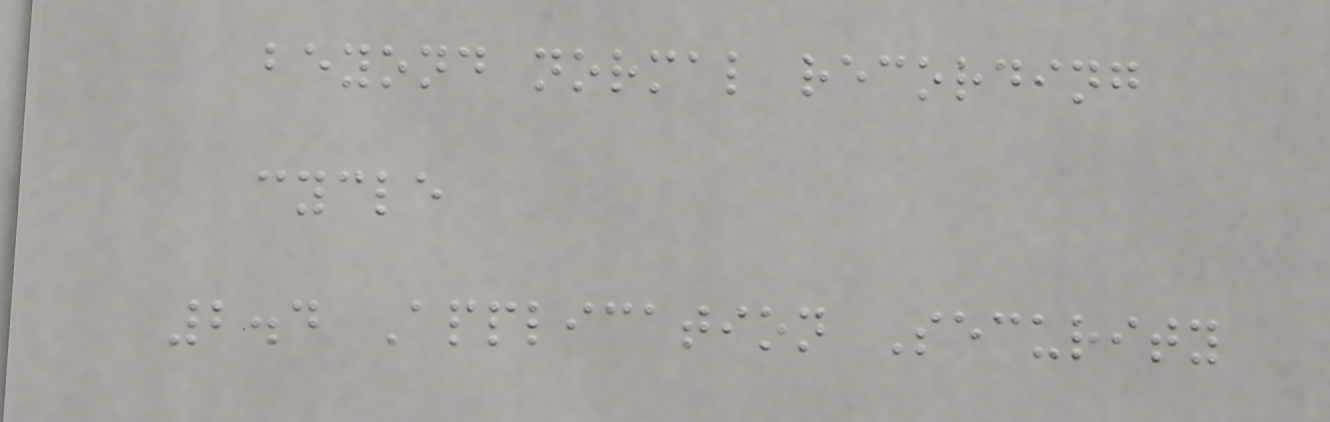beyond normal recording
cycle
2.4 Application Security
